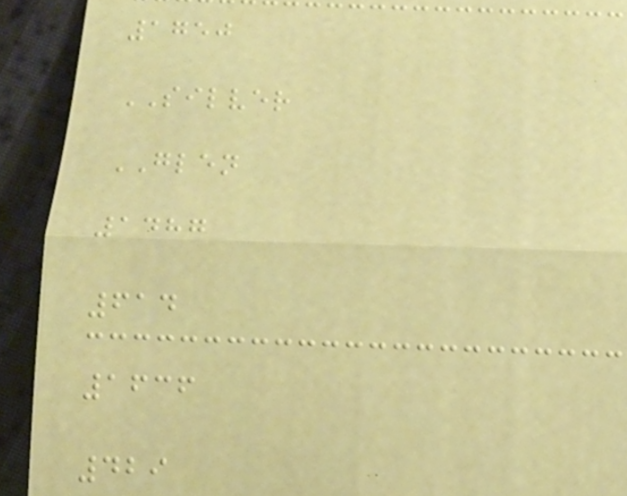1750
SILVER
GLEN
1487
614
1636
429
